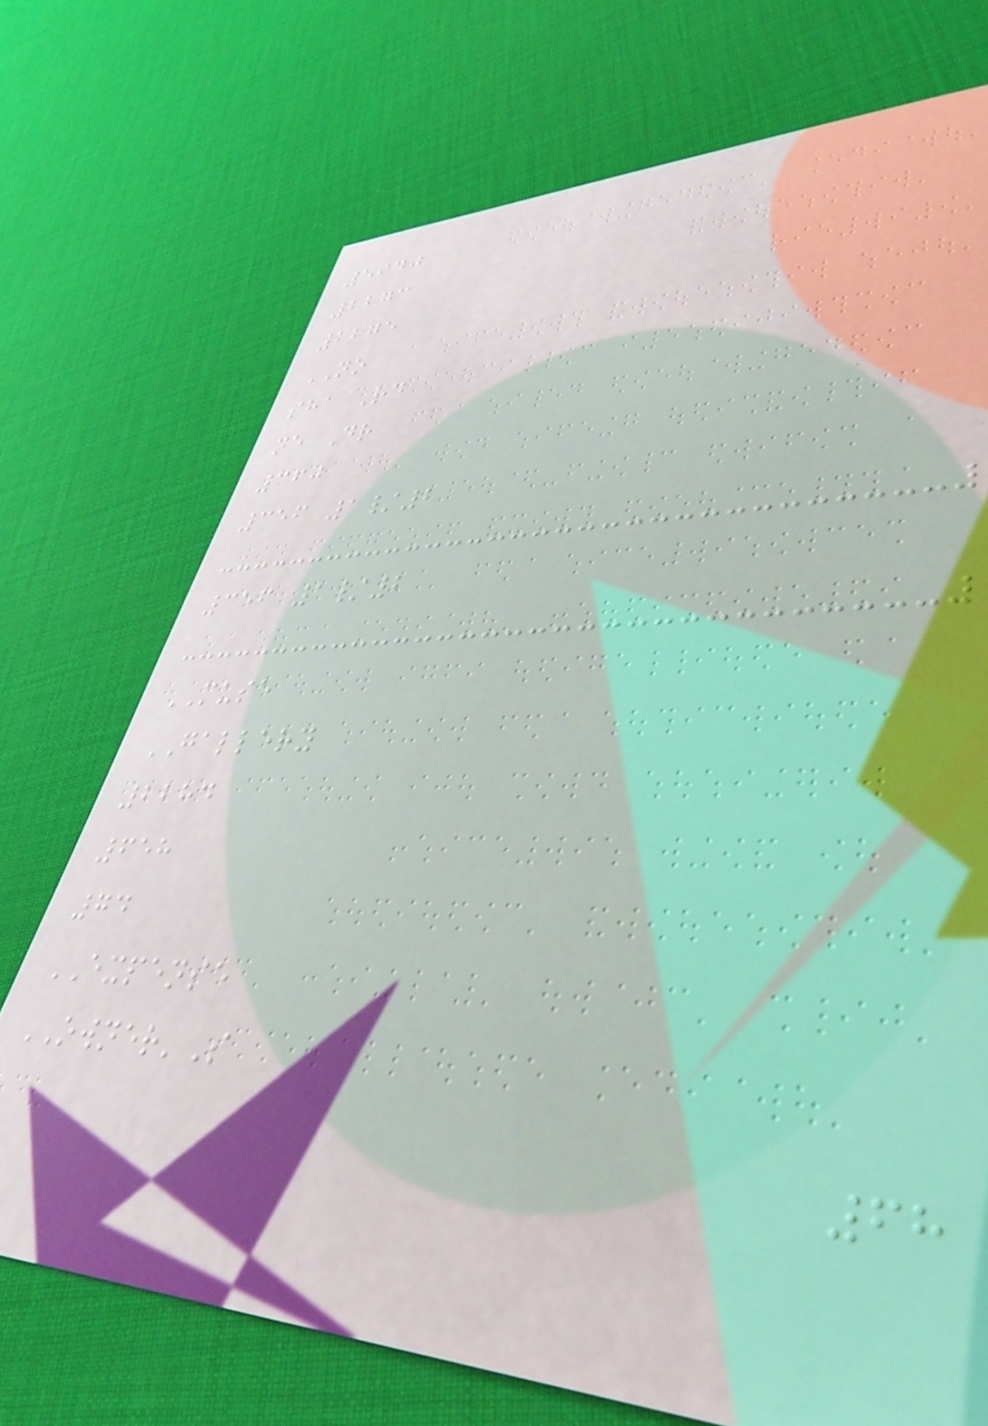5940
2273
2275
NO
sha Rd
ne Dr
360
356 1/2
356 1/2
MUSE
GALLERY
2284
658
74
EXPENSE
OWNER'S
68
